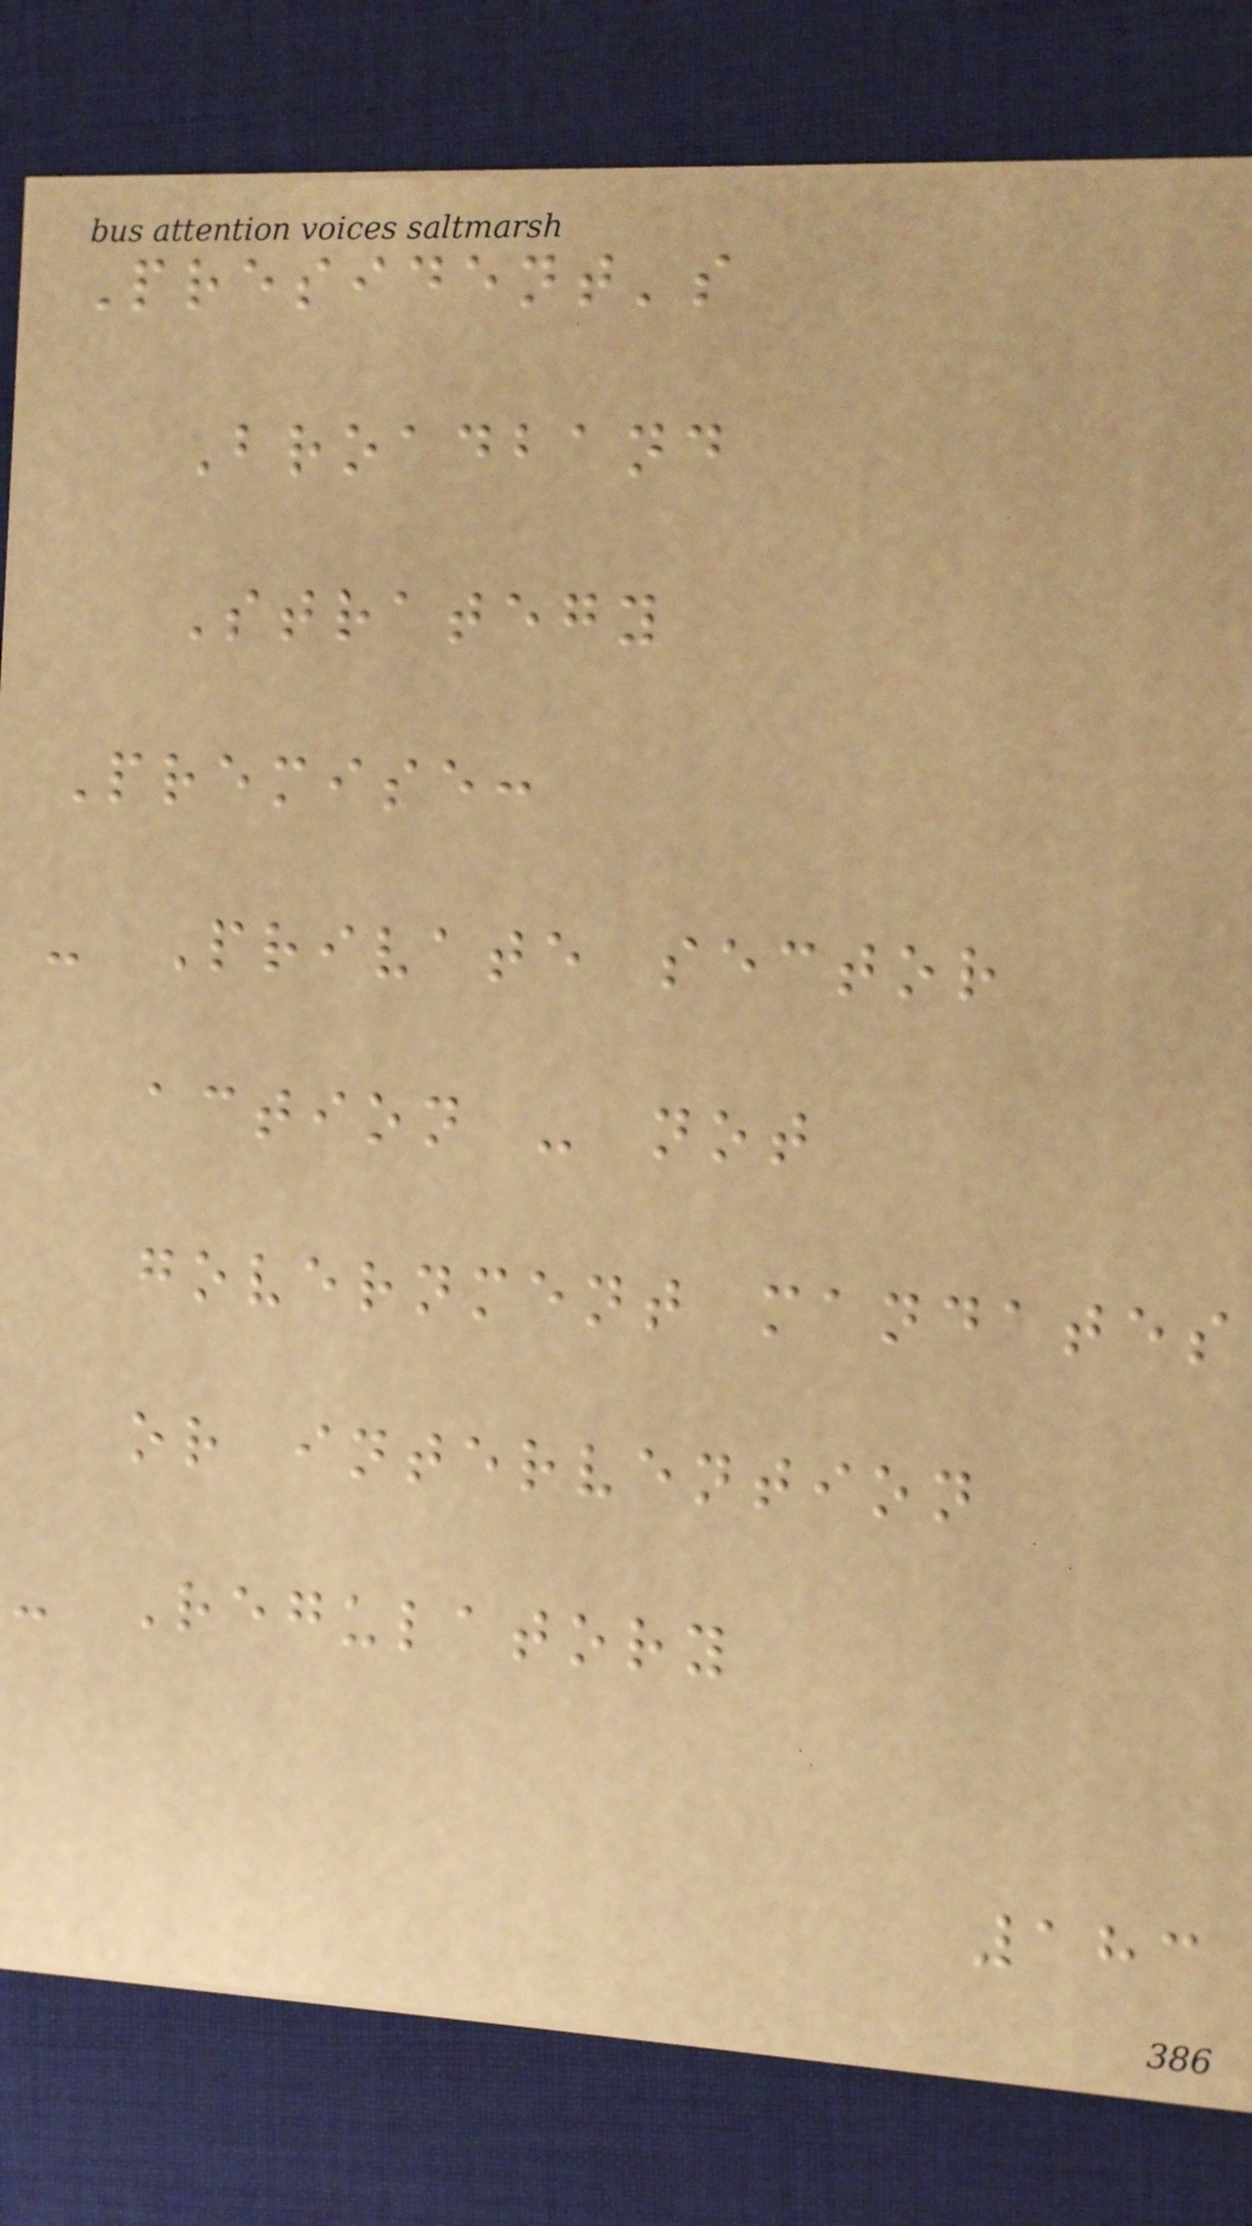President's
Broadband
Strategy
Premise:
- Private sector
action - not
government mandates
or intervention
- Regulatory
183
